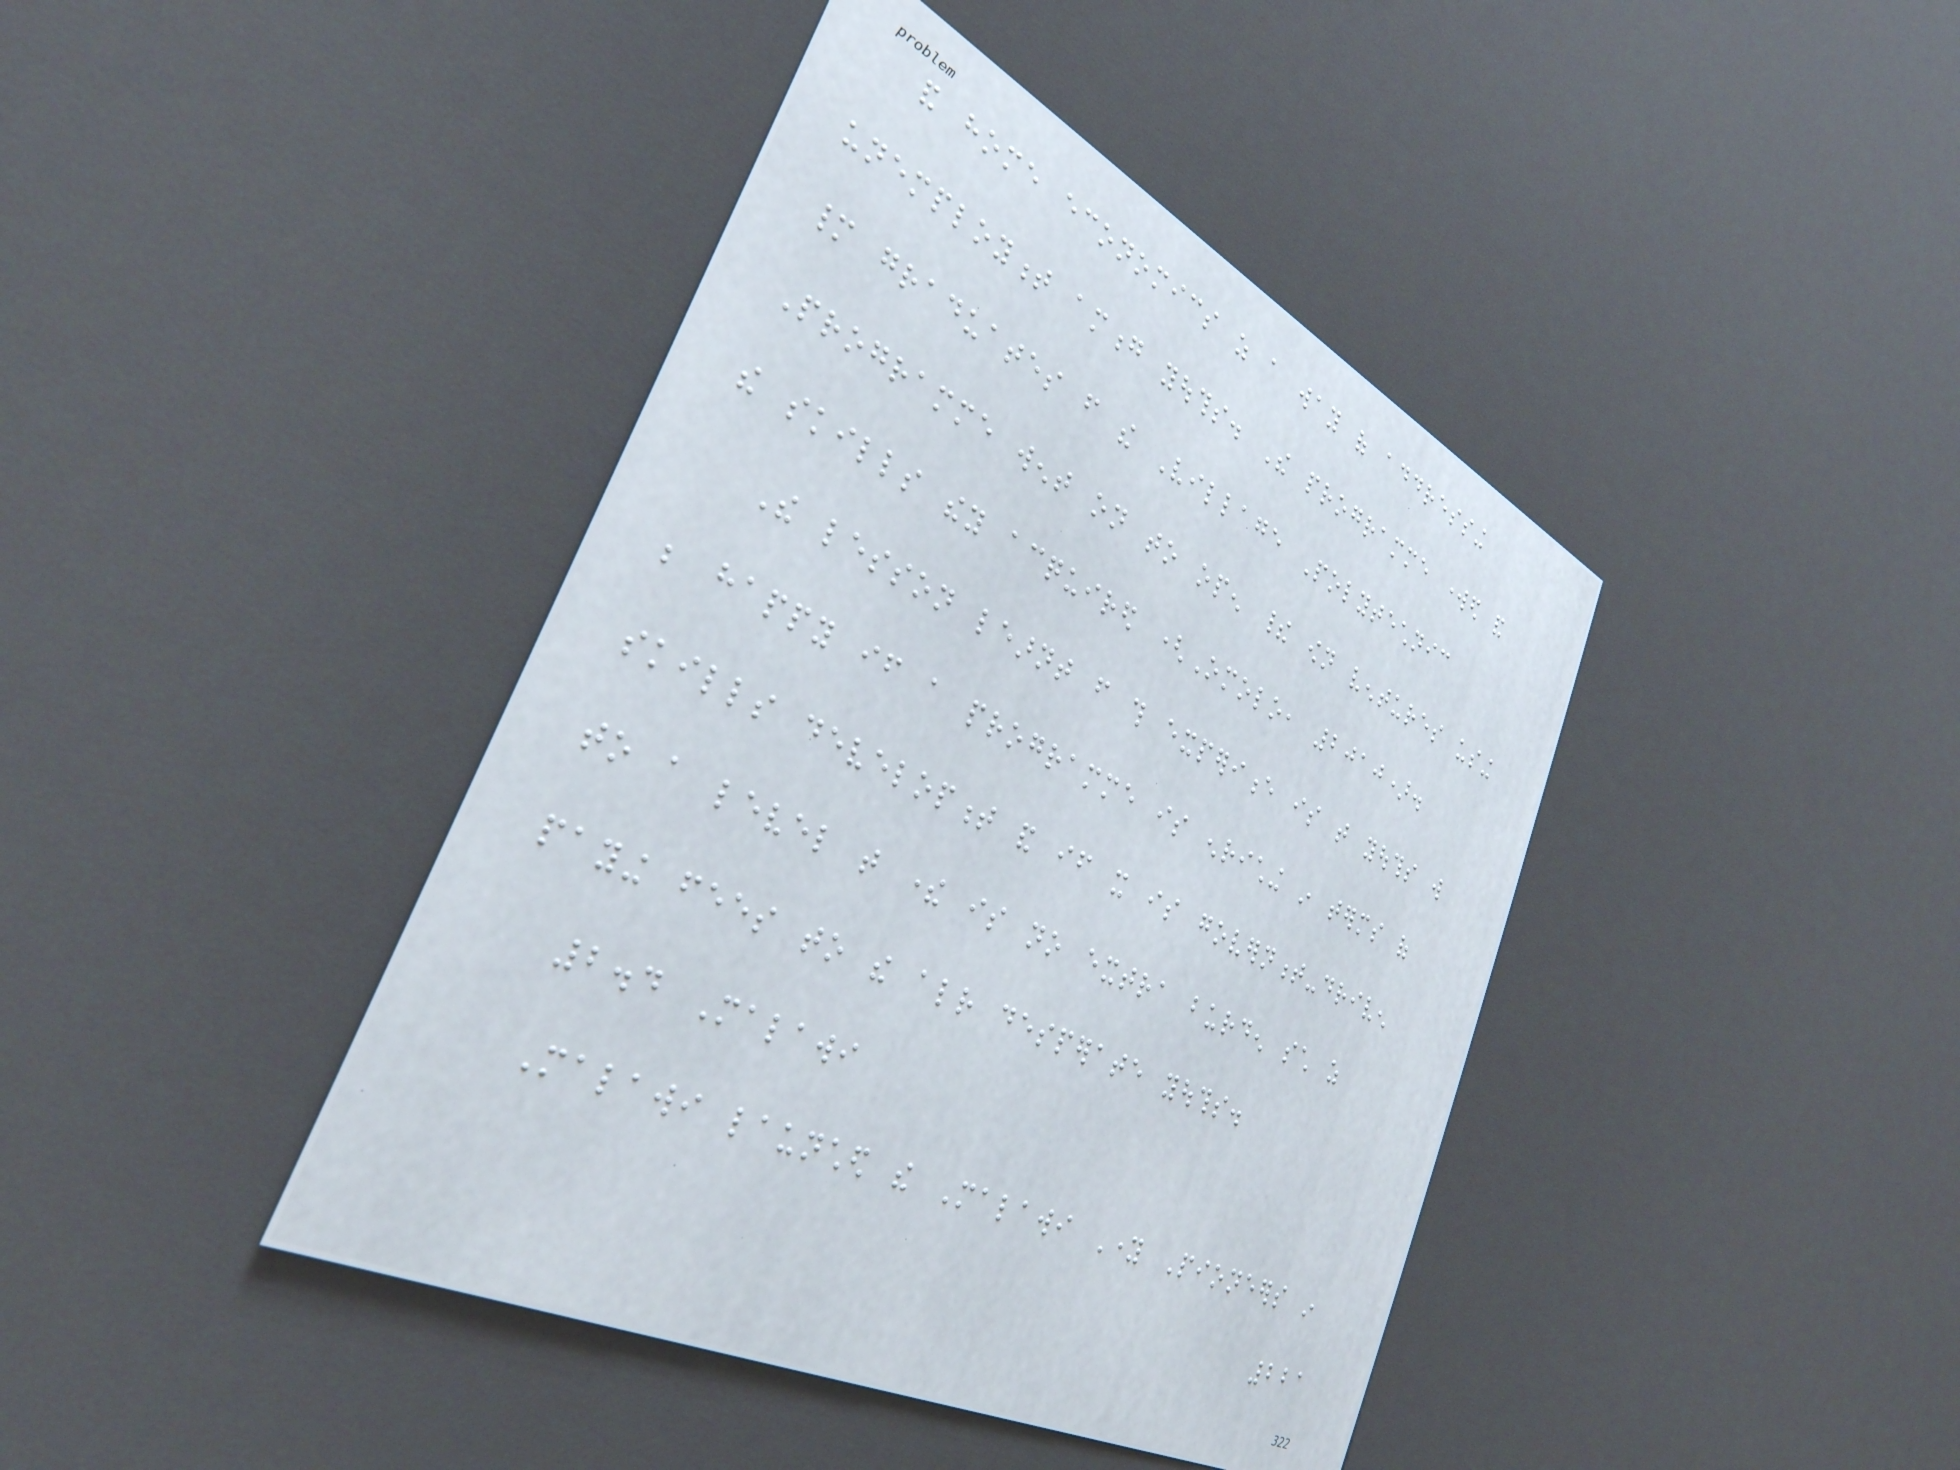and home economics as a way of addressing
unemployment among youths. The programme worked and
many graduates from the Village Polytechnic
Programme went on to open their own ventures using
the skills they acquired (Omolo, 2010).
The lesson learnt from this experience is that youths will
be happy if a programme is enriching in terms of
skills development and if it is government-driven
to a level that there is no extra burden such as
paying fees to the already desperate youths.
2.4 Malawi
Malawi launched the Malawi Young Pioneers in
221
